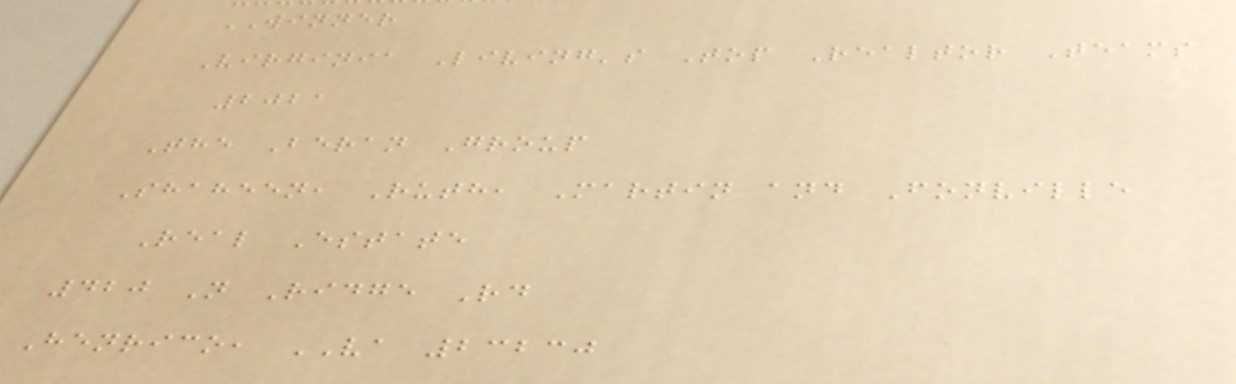WINNER
Virginia Living's Top Realtor Teams
2021
The Beran Group
Shaheen, Ruth, Martin and Fonville
Real Estate
420 N Ridge Rd
Henrico, VA 23230
